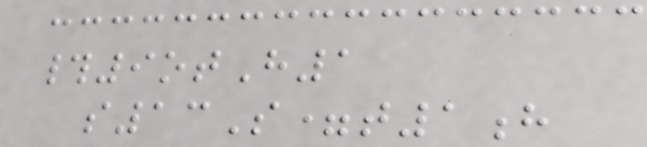#9otH1
s13S=t1h
